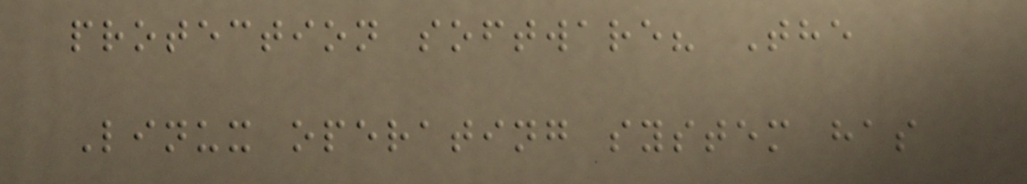protection software? The
Linux operating system has
